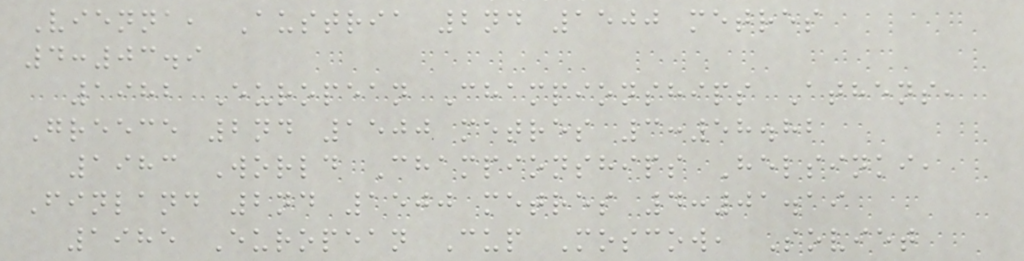Vienna, Austria 2nd 1500 metres
4:03.9
1982 European Championships Athens,
Greece 2nd 1500 metres 3:58.82
1983 World Championships Helsinki,
Finland 2nd 1500 metres 4:01.19
1985 European Cup Moscow, Soviet
